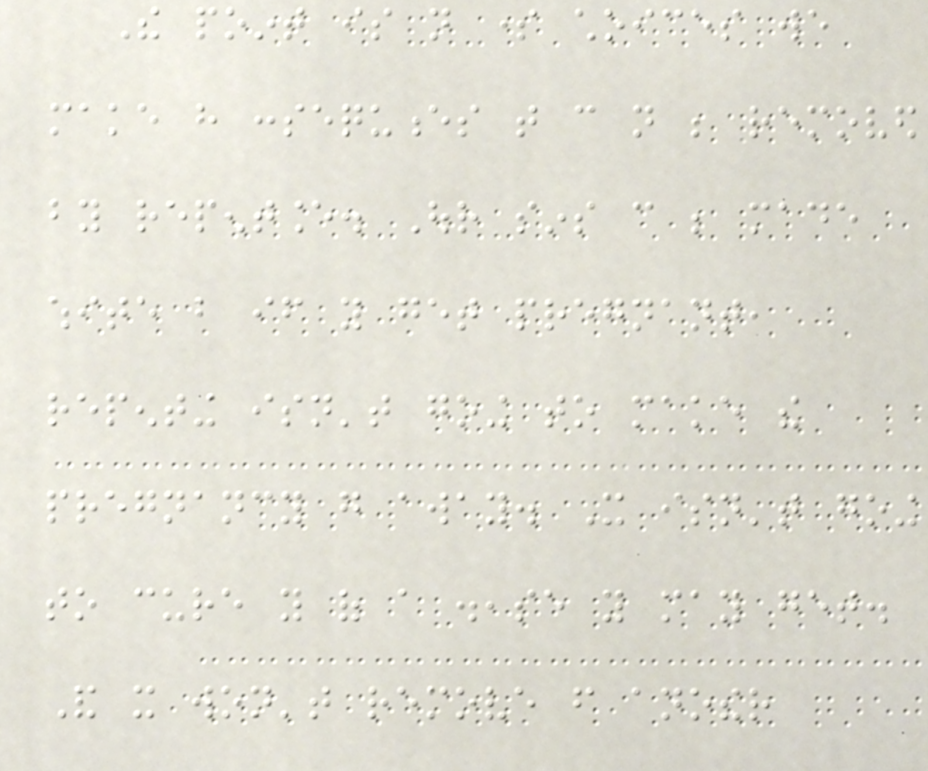The point is not some choices we
make have consequences that can not be removed
by repentance. Our sins can be made
white but if you get pregnant,
repenting isn't going to make the
pregnancy go away. It isn't going
to cure you of a disease you may get.
And it won't remove from another
